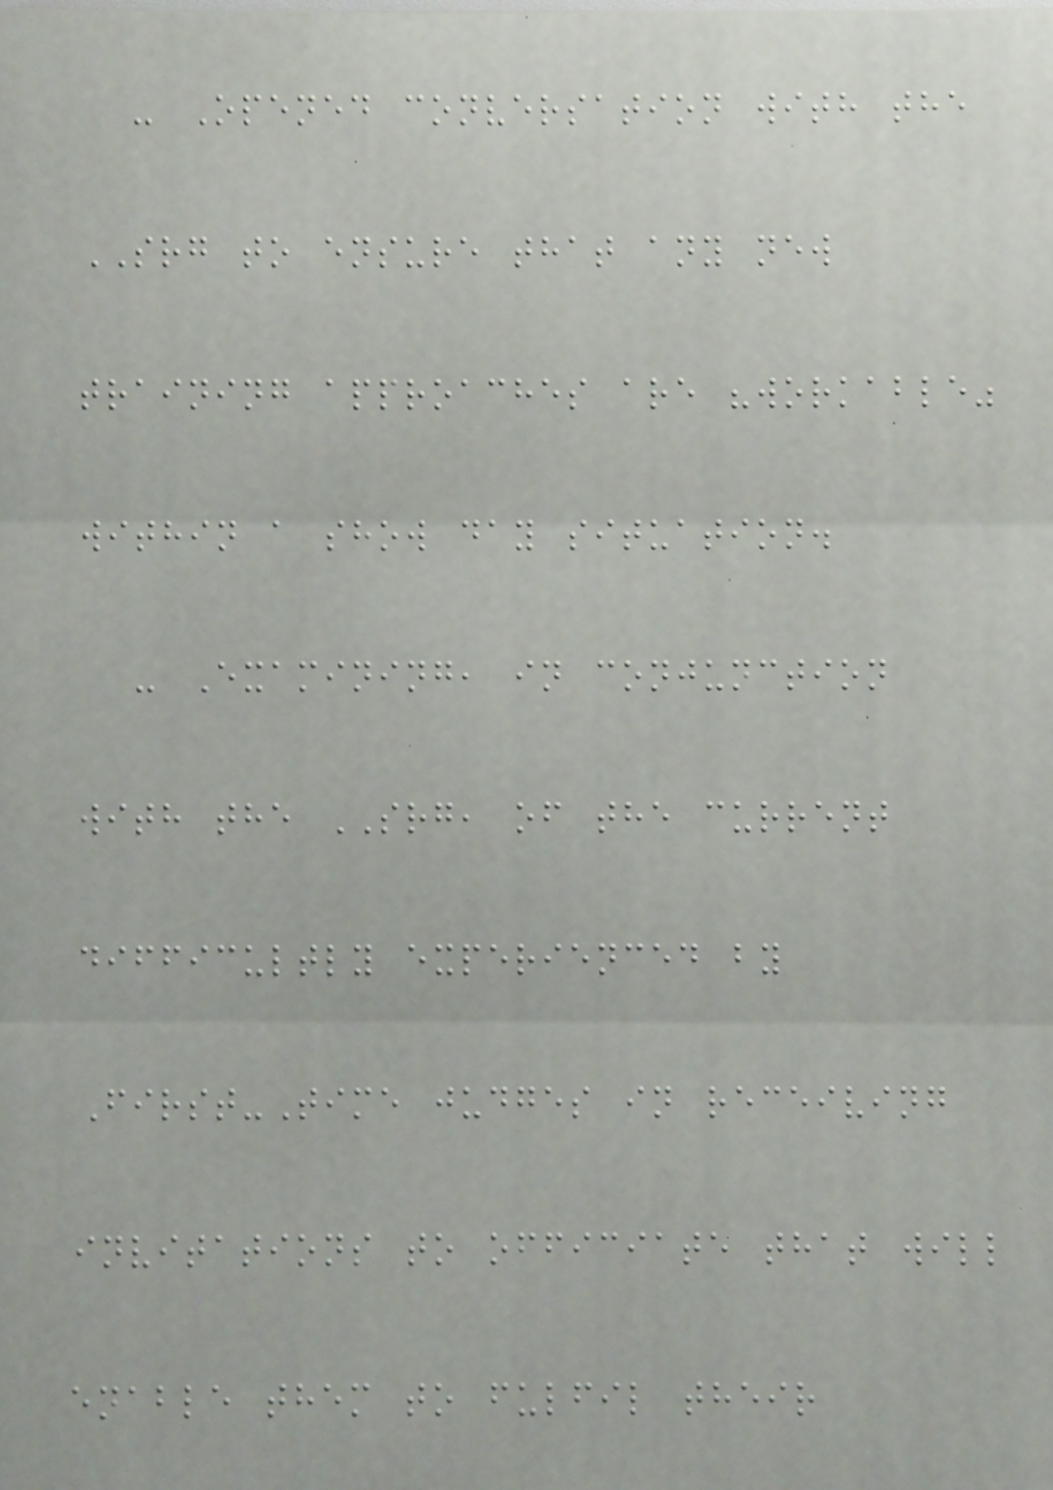- Opened conversation with the
SRG to ensure that any new
training approaches are "workable"
within a show day situation.
- Examining, in conjunction
with the SRG, of the current
difficultly experienced by
First-Time judges in receiving
invitations to officiate that will
enable them to fulfil their
